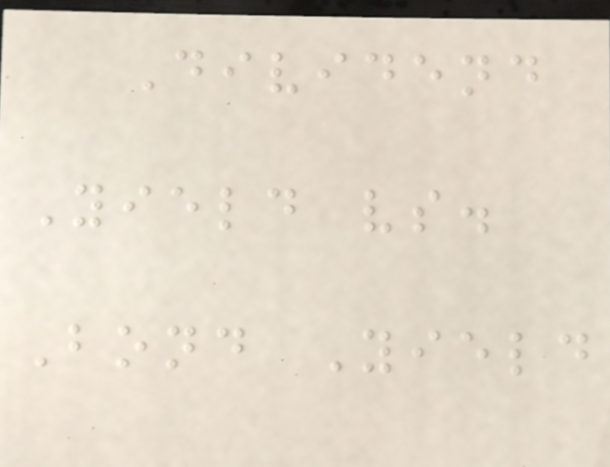Dividend
Yield vs.
Bond Yield
